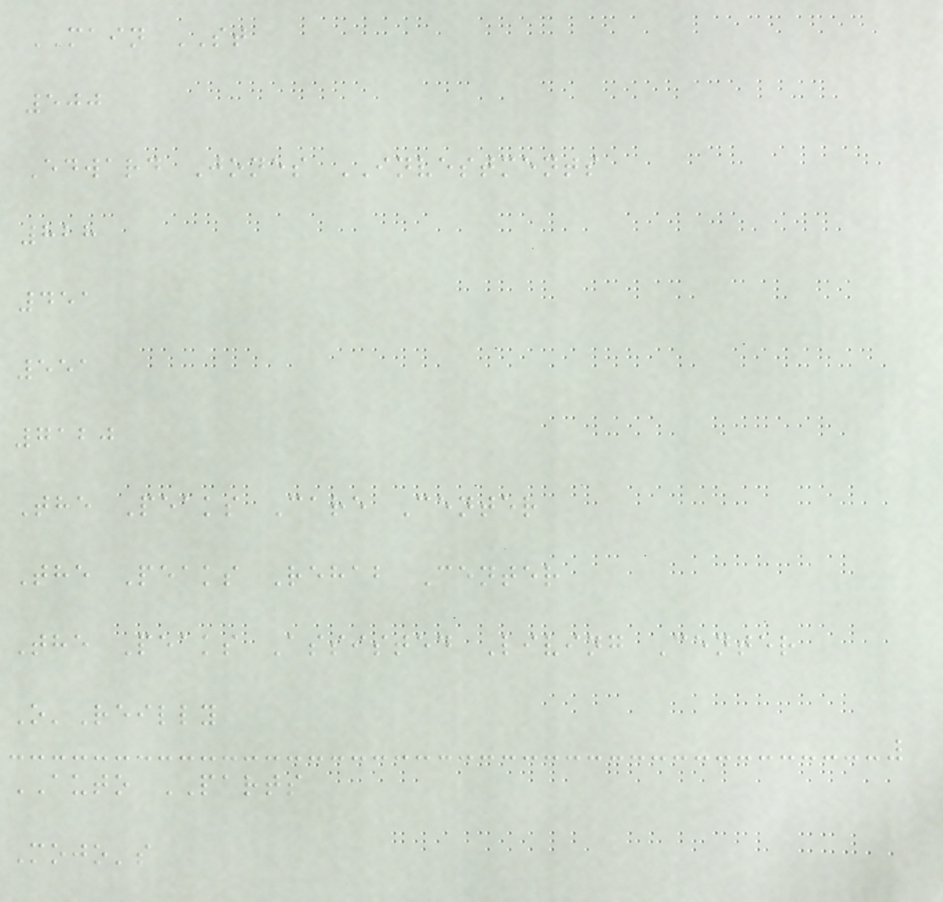MAIN ST
500
Edward Jones INVESTMENTS
828
451
551
7120
The Peaks Care Center
The Peaks Rehab Center
The Peaks Assisted Living Center
O'Reilly
AUTO PARTS
Mojo's
